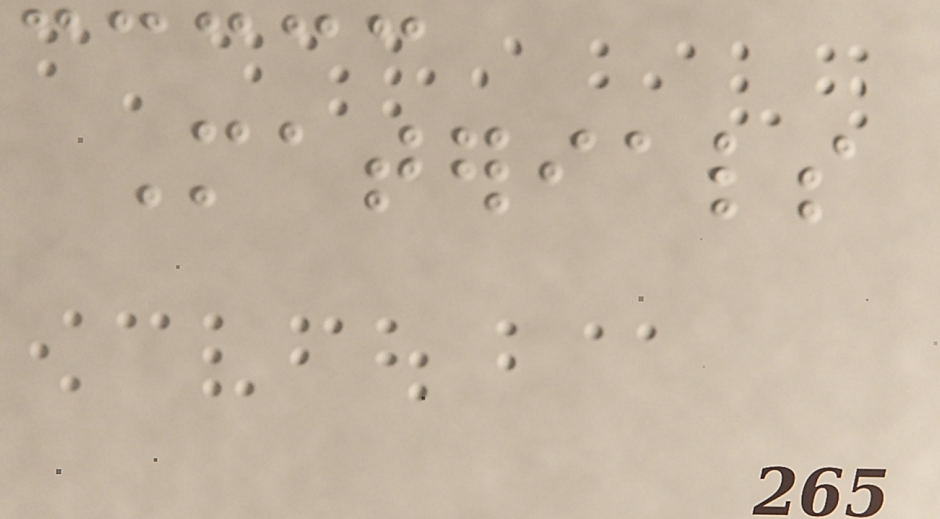Materials
